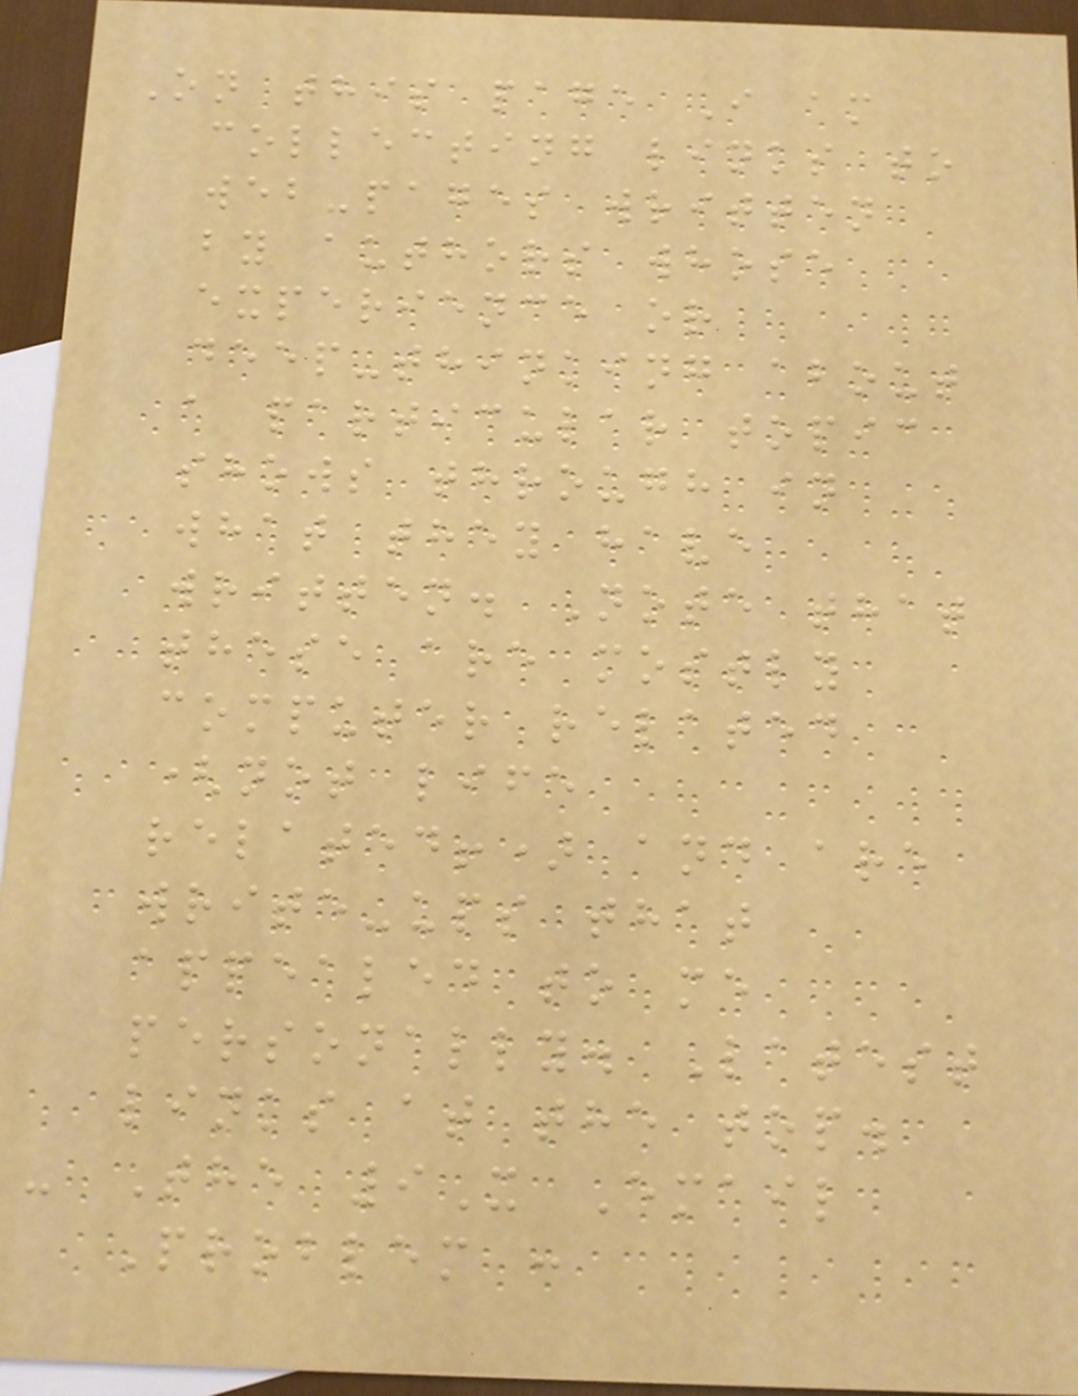On this page I am
collecting links to
web-pages written
by authors whose
experience or
deep-thinking about
a particular topic
shows through in
what they have
written. Note that
these are mostly
computer related
(not life
related!) and are
write-ups that
appealed to me
personally. Latest
links at the top.
- The 9X Email
Problem :
